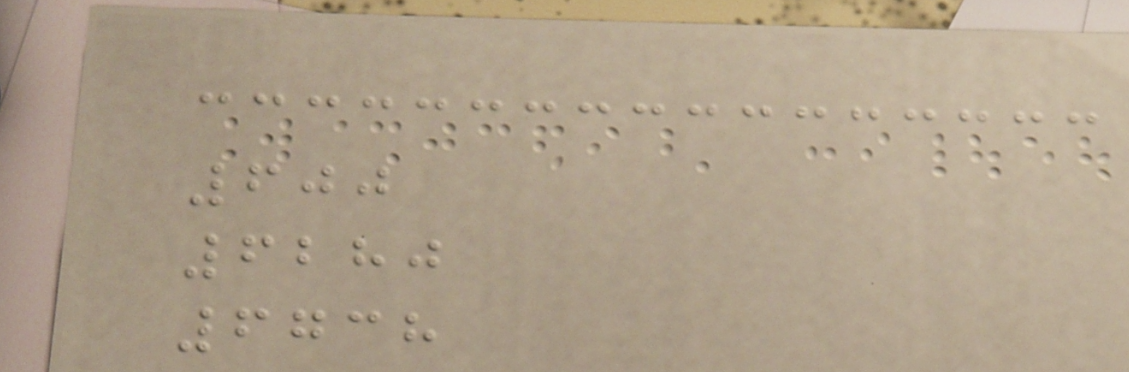600
6280
6738
